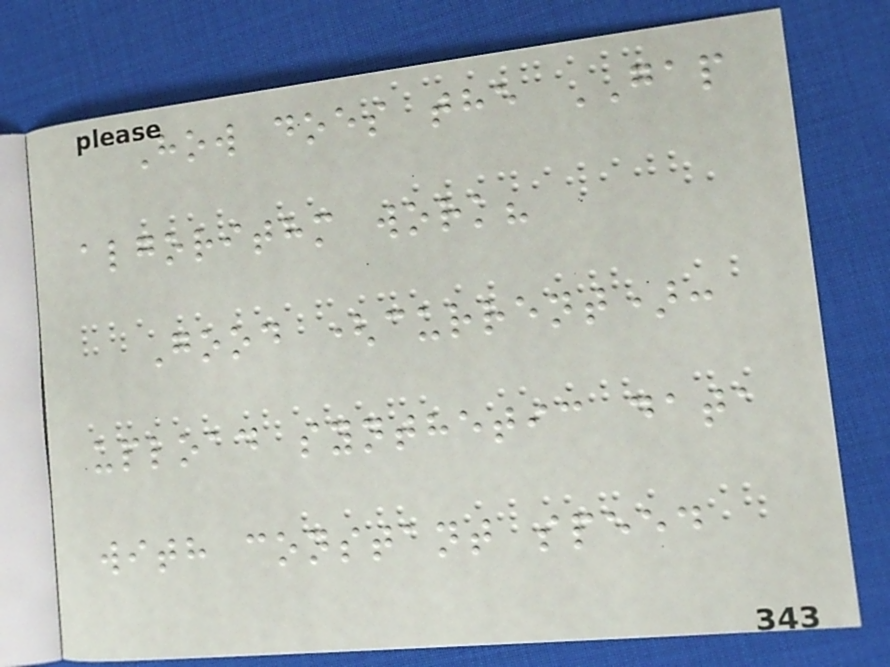How does the GAP
algorithm work?
Good (current):
upload synthetic data
with constant speed
